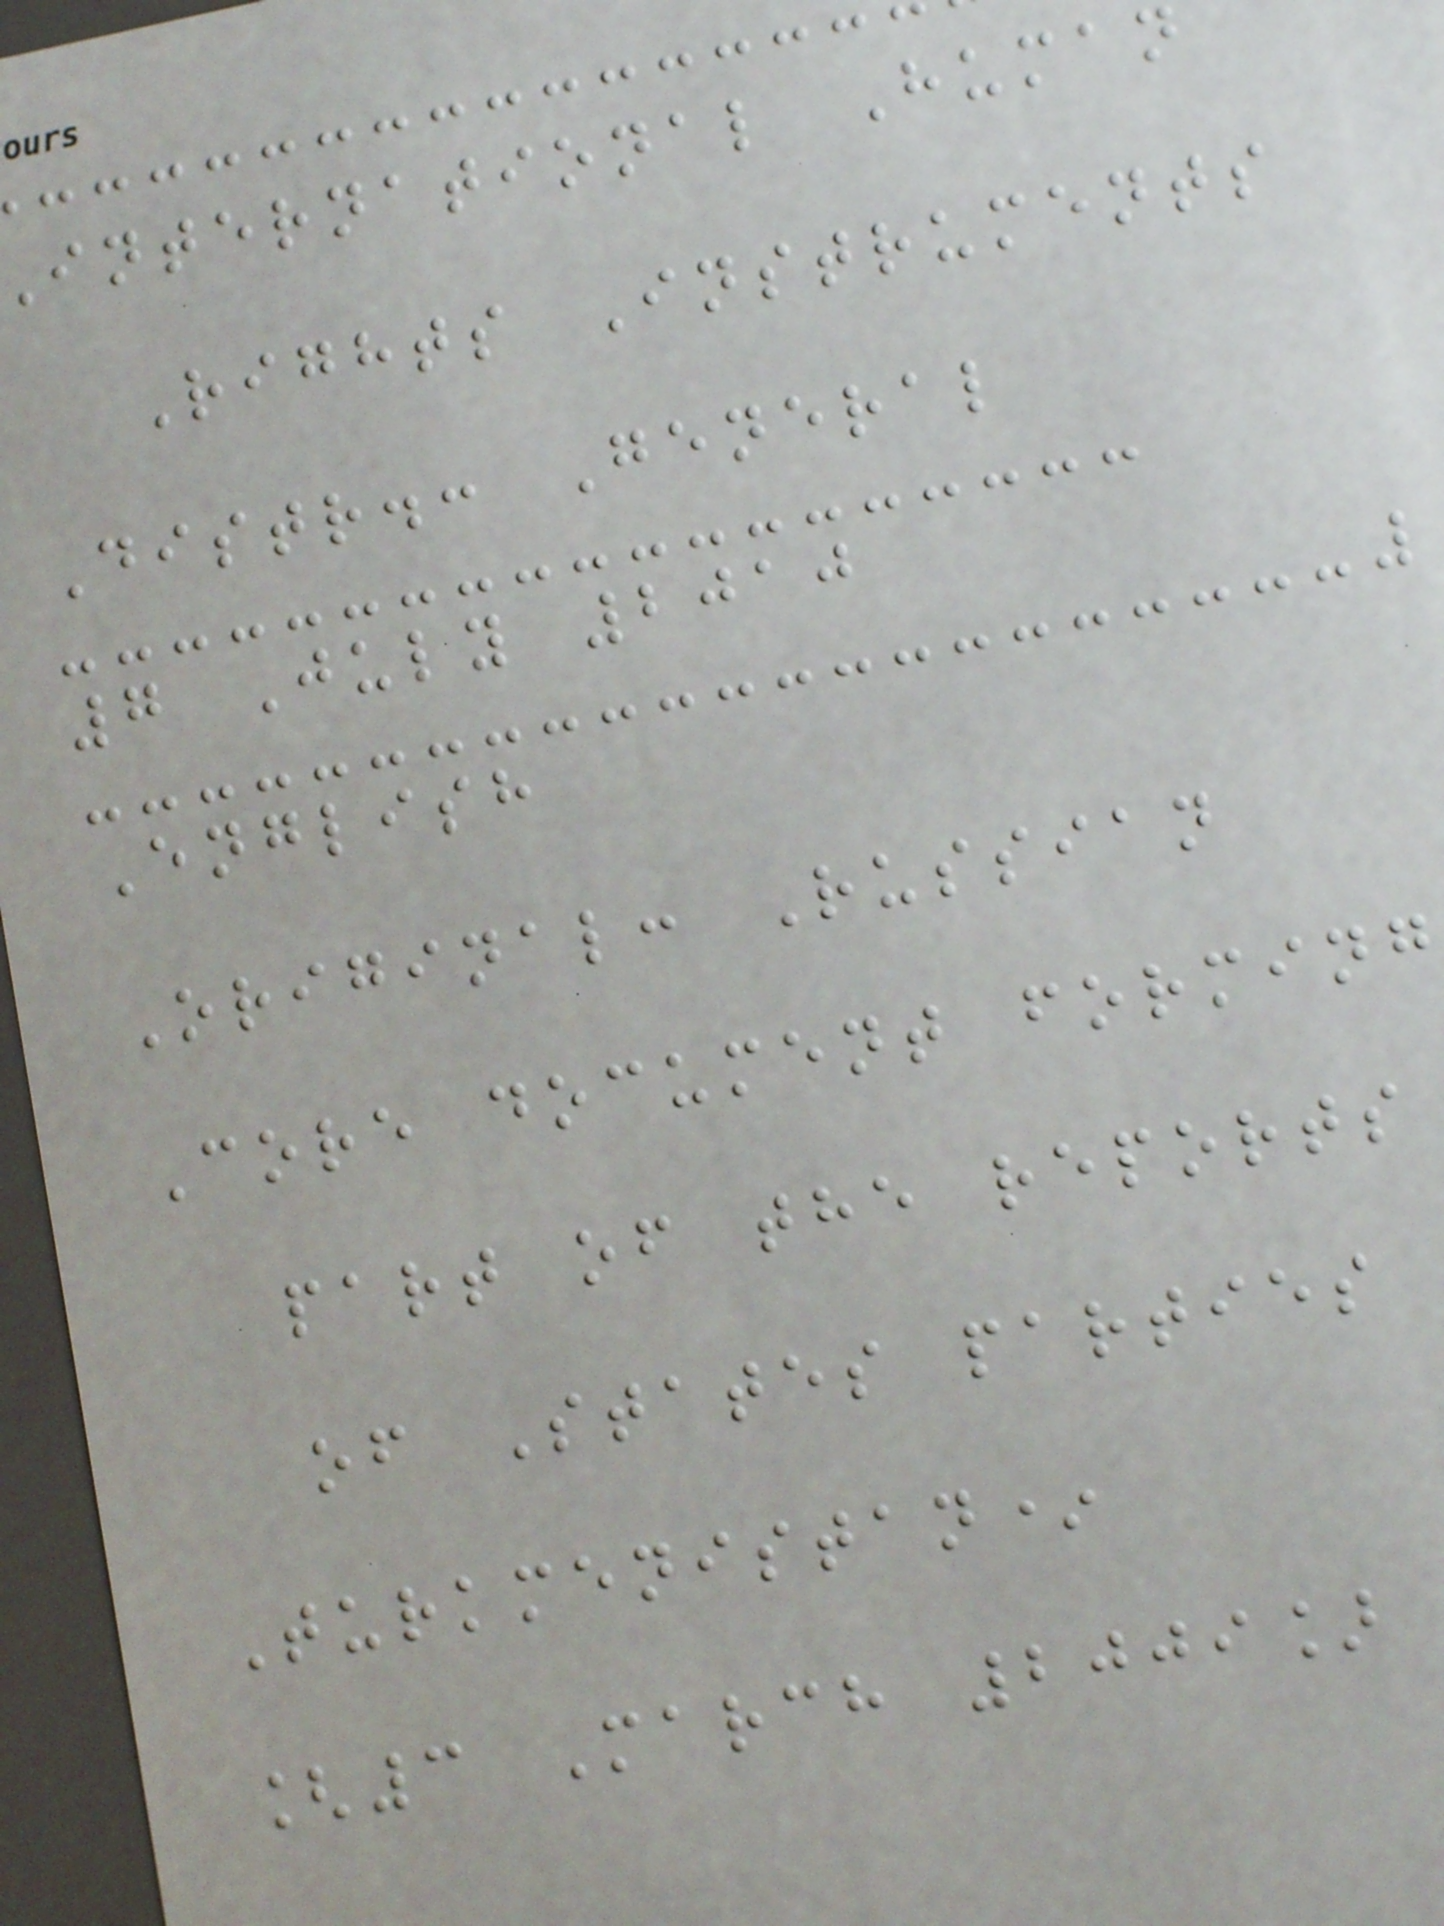international Human
Rights Instruments
Distr.: General
7 July 2010
English
Original: Russian
Core document forming
part of the reports
of States parties
Turkmenistan*
[3 March 2009]
